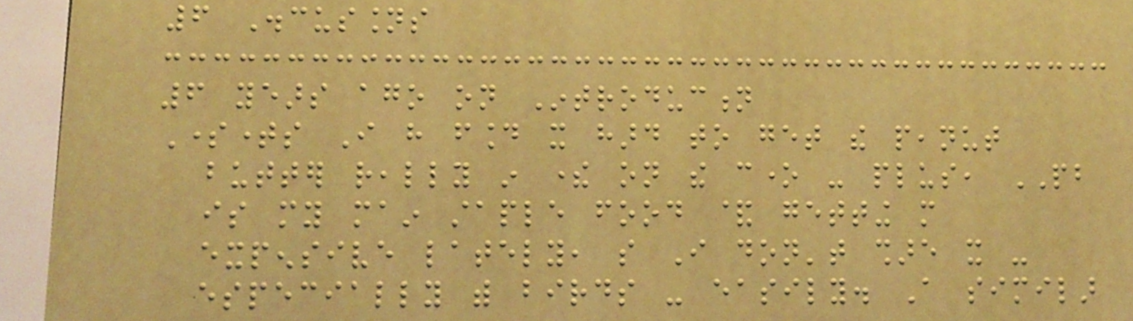6 Discussions
6 years ago on Introduction
Sometimes I have found it hard to get the peanut
butter really in there on the cone - plus, PB
is my main staple food & getting more
expensive lately, so I don't share it -
especially with birds - easily. A similar
